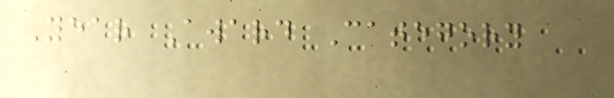Year Award Category
